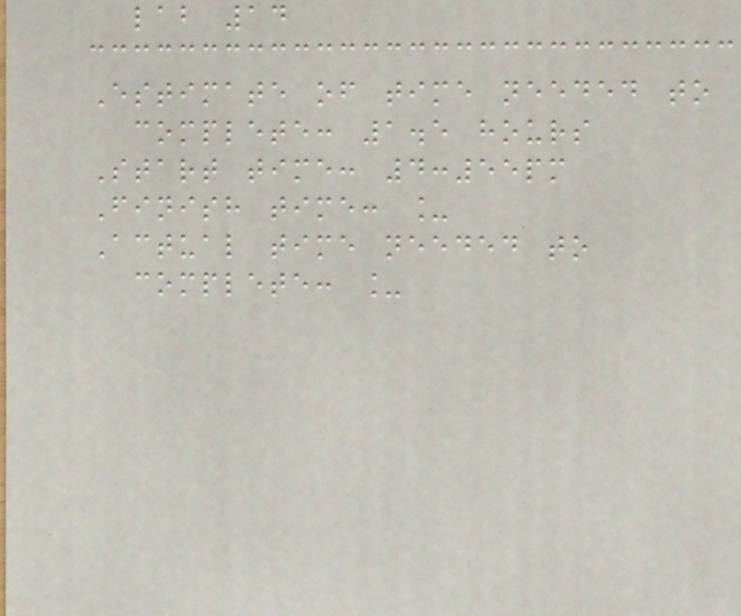lab 14
Estimate of time needed to
complete: 1.5 hours
Start time: 4:55pm
Finish time: _
Actual time needed to
complete: _
